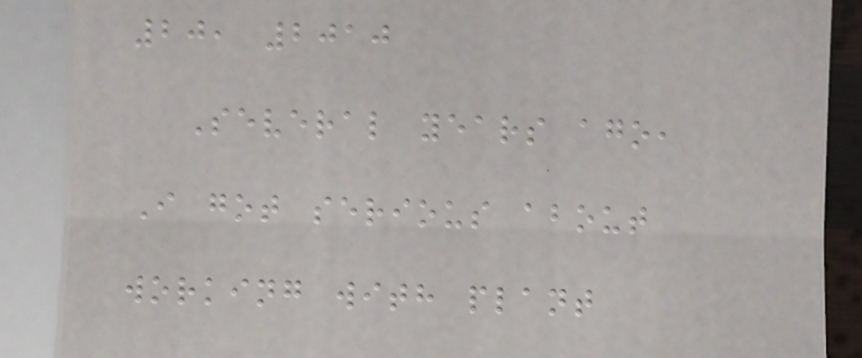20, 2010
Several years ago,
I got serious about
working with plant
